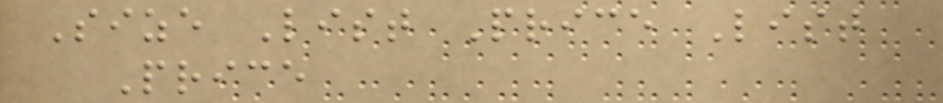Size List Price List
Price
